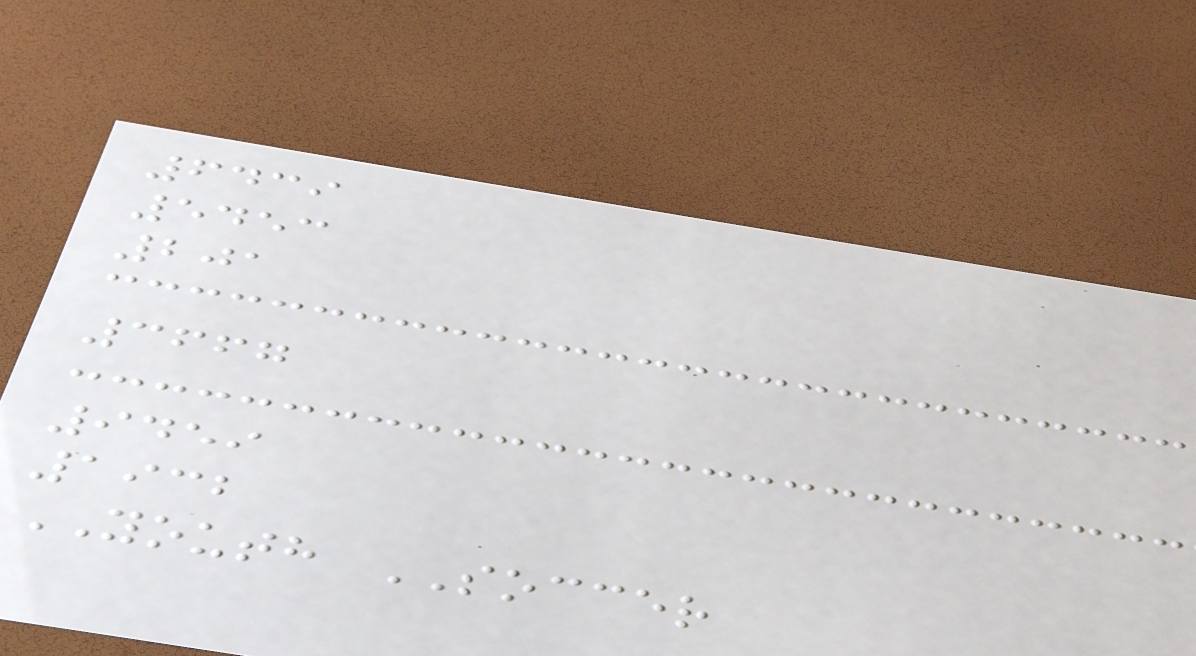6439
5453
201
3667
9459
1932
YOUTH SOCCER
